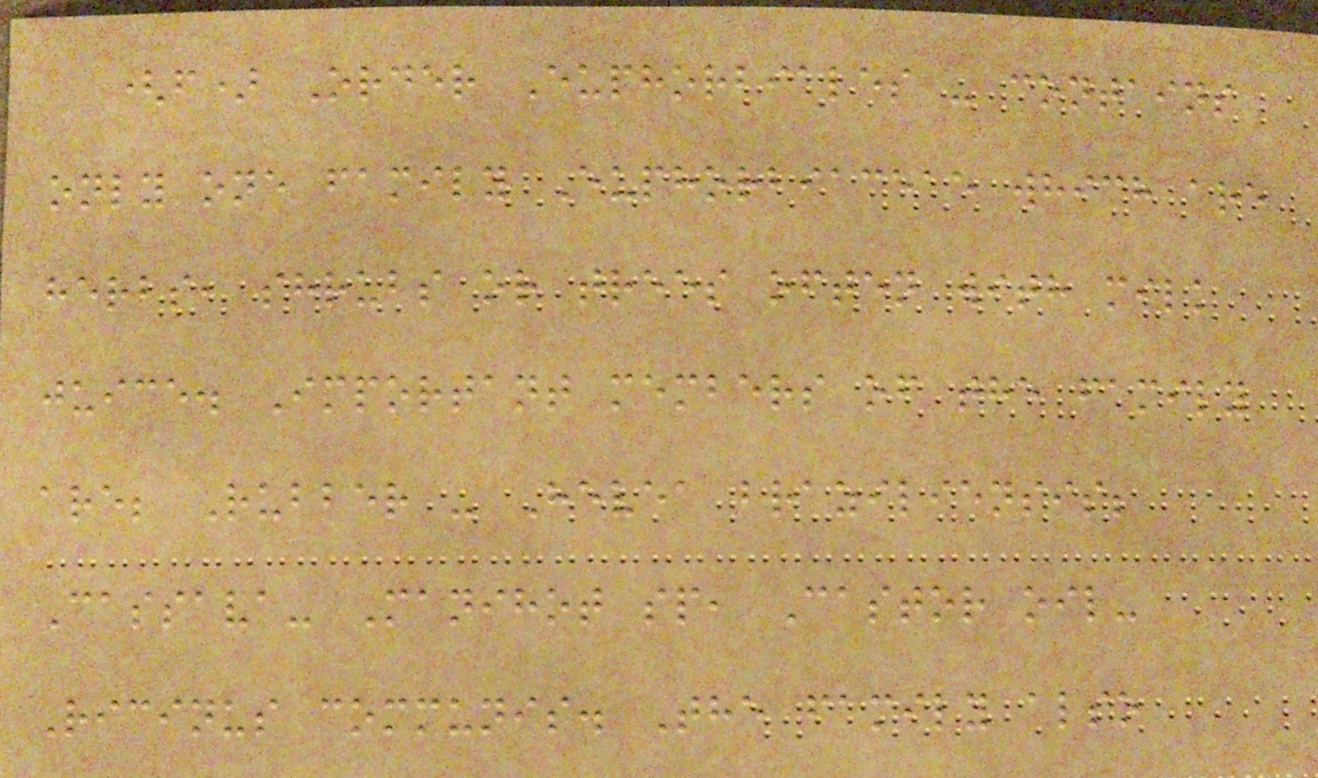(f) Order Euphorbiales - contains
only one family Euphorbiaceae which are
herbs, shrubs or trees often with milk
juice. Important members of the family
are; Rubber - Hevea braziliensis;
Cassava- Manihot sp, Castor oil-
Ricinus communis. The family also
